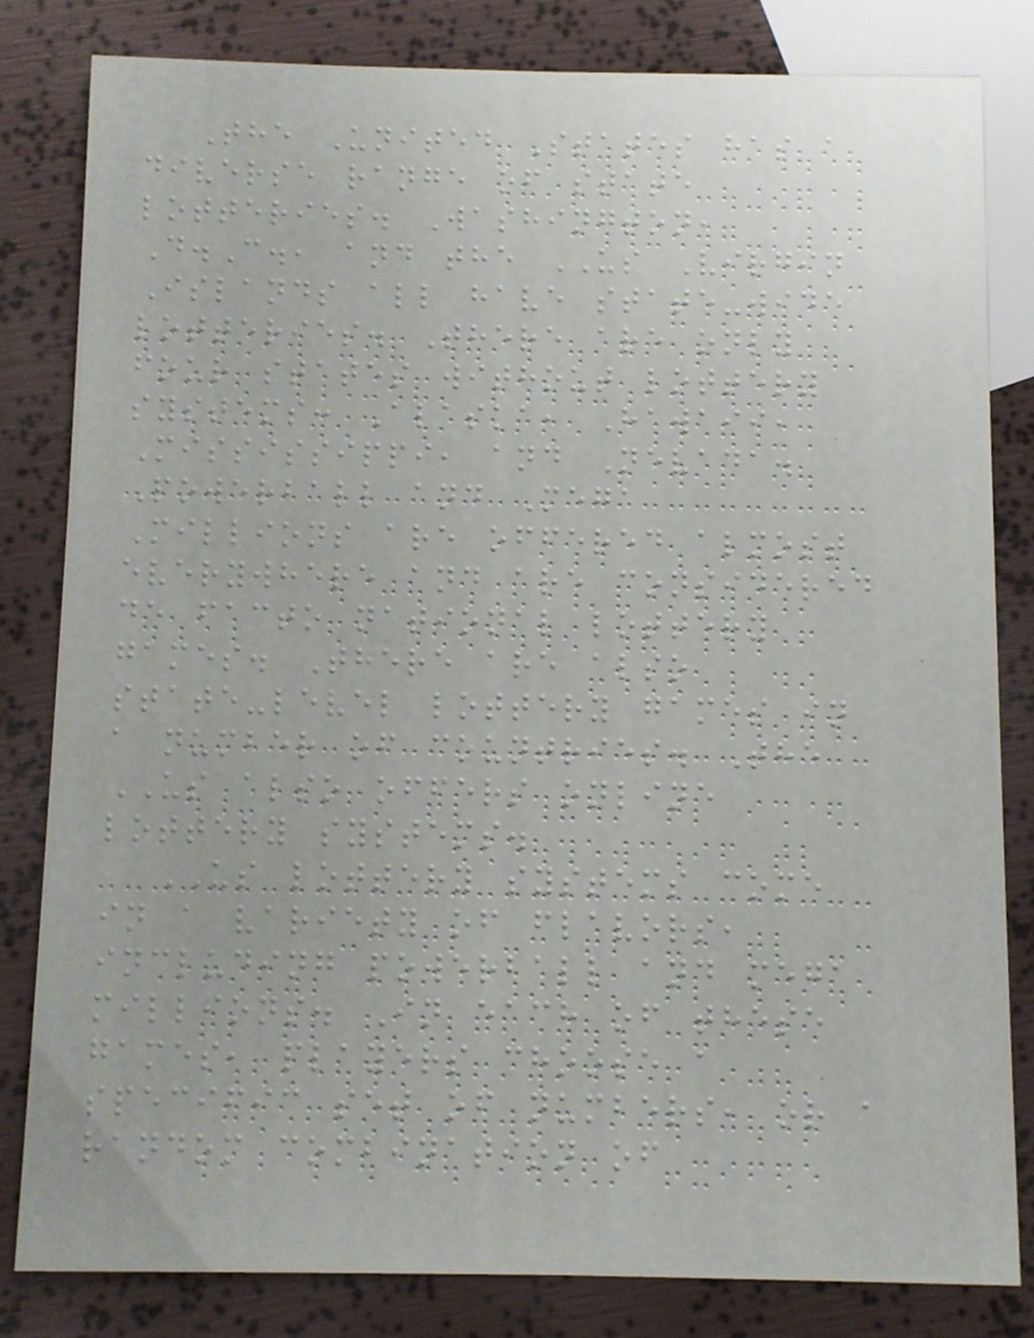The United States has a
diverse range of state
lotteries. Washington,
D.C., and the US Virgin
Islands all have state-wide
lotteries. There are only
four states without lottery
systems: Alaska, Hawaii,
Mississippi, and Nevada.
Powerball and Mega
Millions are offered almost
everywhere and are considered
de facto national lottery
games. There are also
state-level lottery games in
a number of countries. The
US also offers online
lottery systems.
US lottery systems come
in a variety of flavors,
including powerball and mega
millions. In each of these
games, players choose a
specific set of numbers, or a
random combination of
